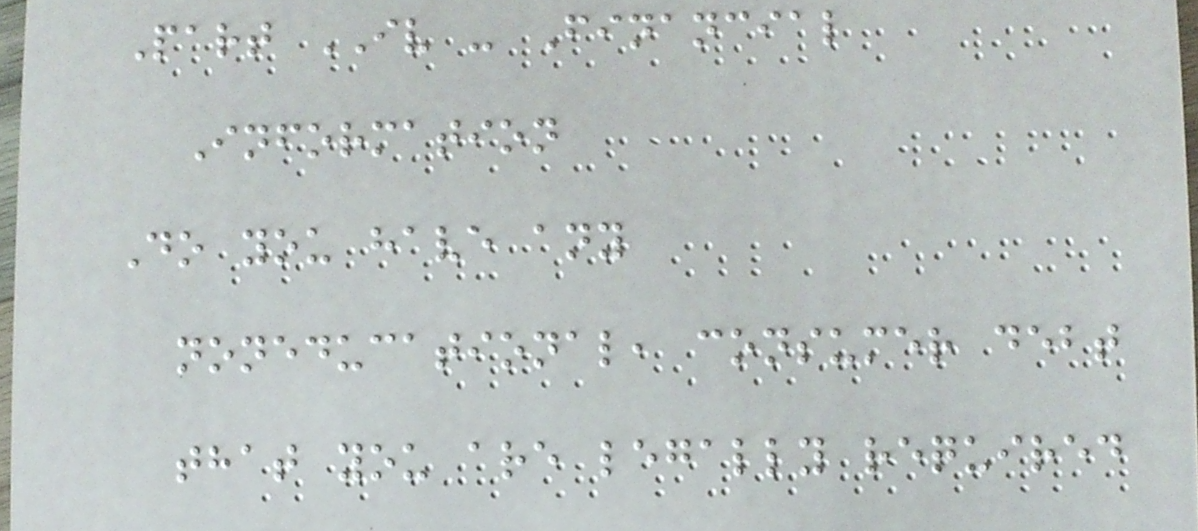Part IV - Financial
Information
Do you have any
noneducational, consumer debt
that you are legally required
